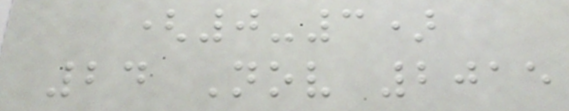(0-3)
24 Nov 2015
